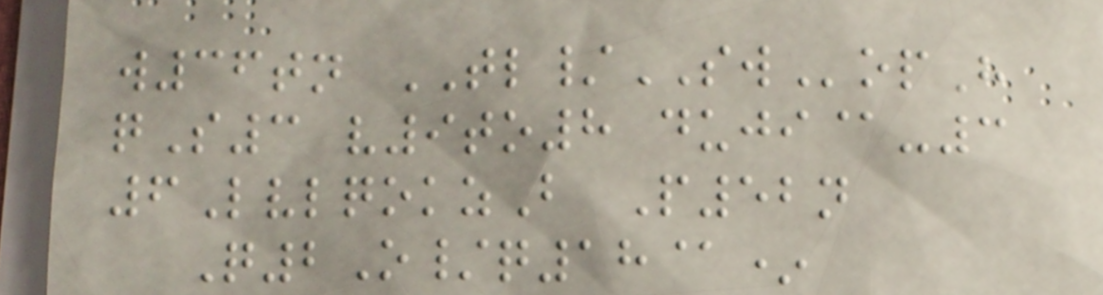w36tn TL/SWopH
qS3 v9to8 duji@-3
6LvlqokzB P52n
Q2O/q18@*
